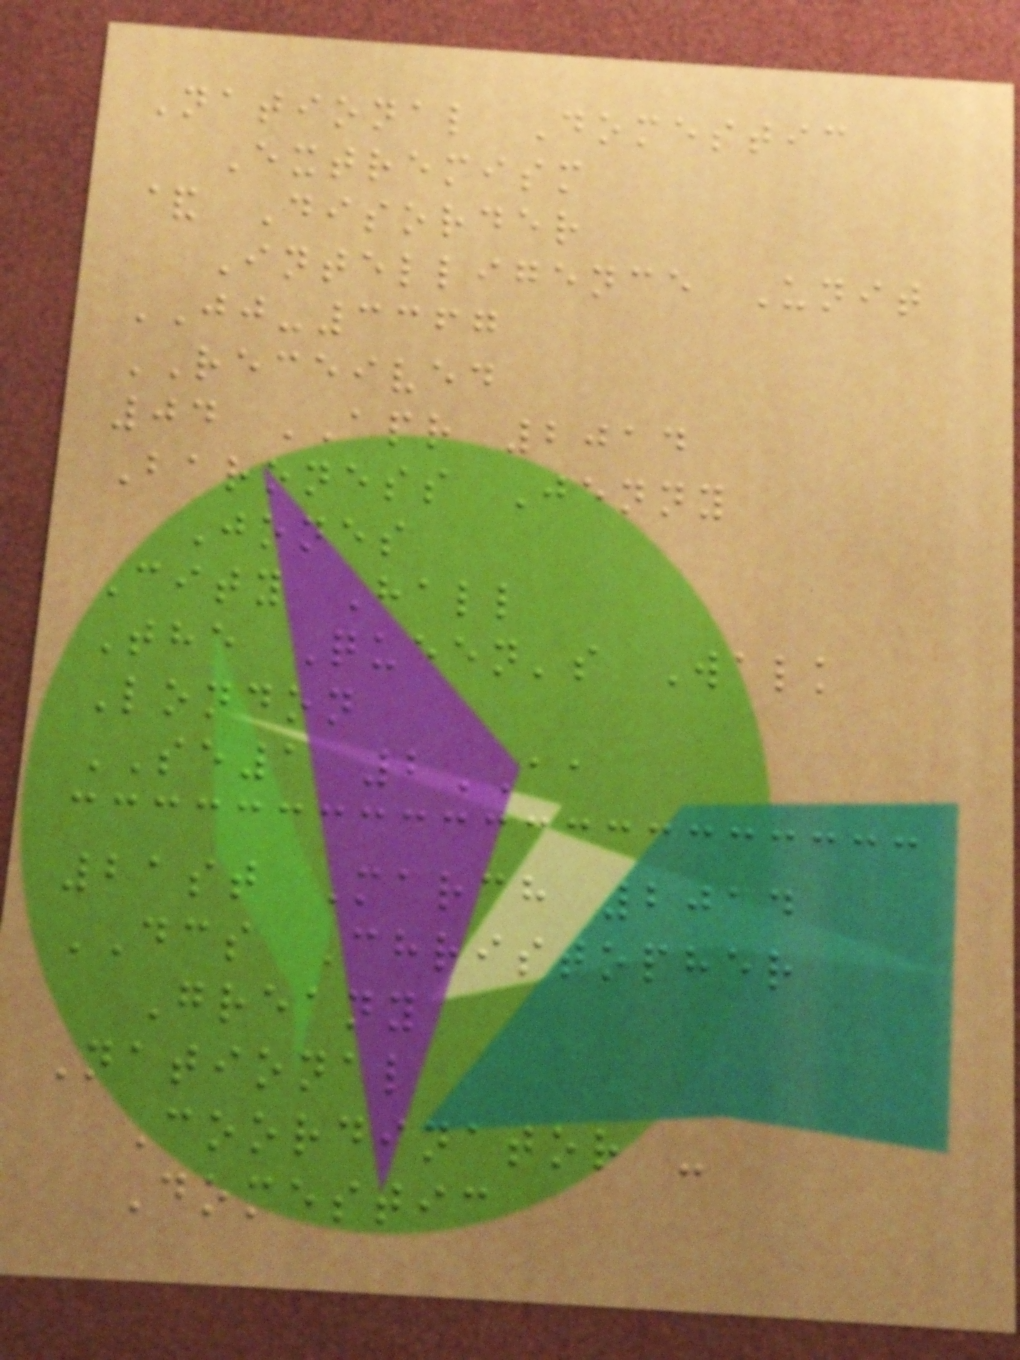National Domestic
Extremism
& Disorder
Intelligence Unit
JJ-3367
RECEIVED
04 APR 2014
Baroness Jenny
Jones
City Hall
The Queen's Walk
London
SE1 2AA
21st March 2014
DCS Christopher
Greany
National
Coordinator -
Domestic
